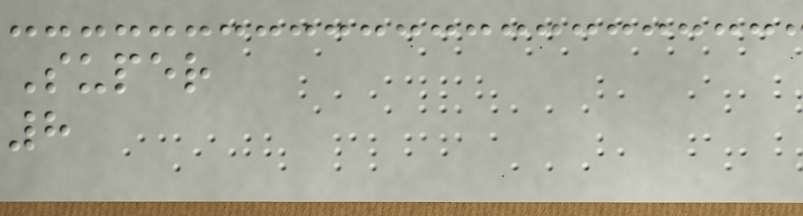Super
8
